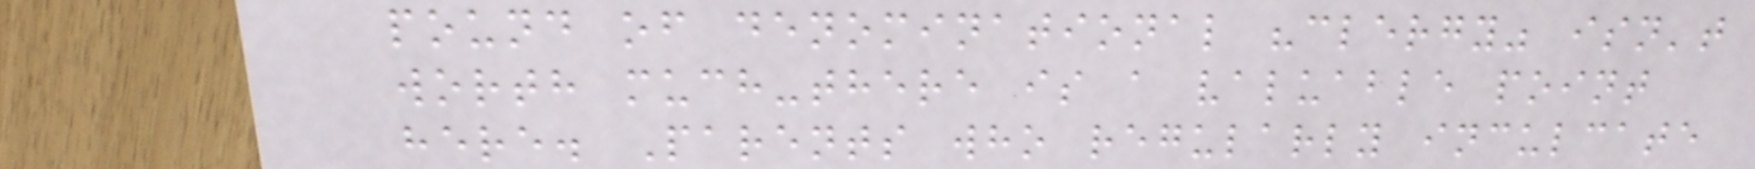pound of denominational "clergy" isn't
worth much-there is a valuable point
here. Parents who regularly inculcate
